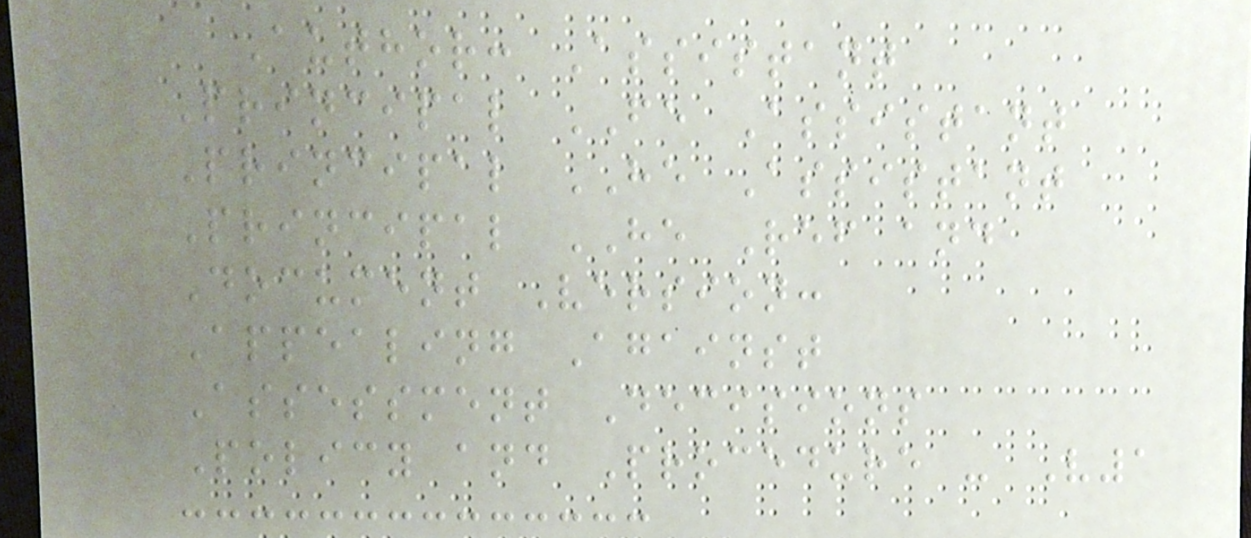Author: Assistant
Principal FE Assistant
Principal HE Assistant
Principal HE Ref and
Document Version:
Appealing Against
Assessment Decisions
Policy and Procedure - V1
